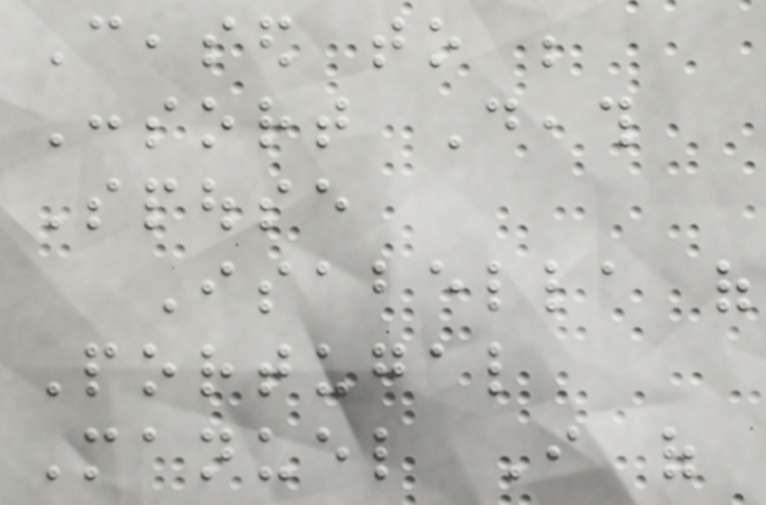Ceased to be
Consort Death
Spouse
Isabella of
Portugal
Manuel I of
